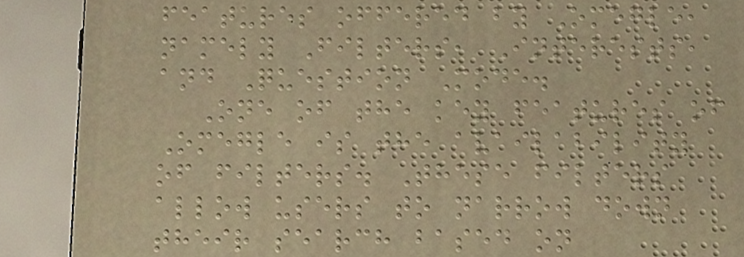features offered by Omegle,
namely Filters, Interests,
and Question Mode.
One of the key features of
Omegle is the availability
of filters. These filters
allow users to narrow down
their search based on
